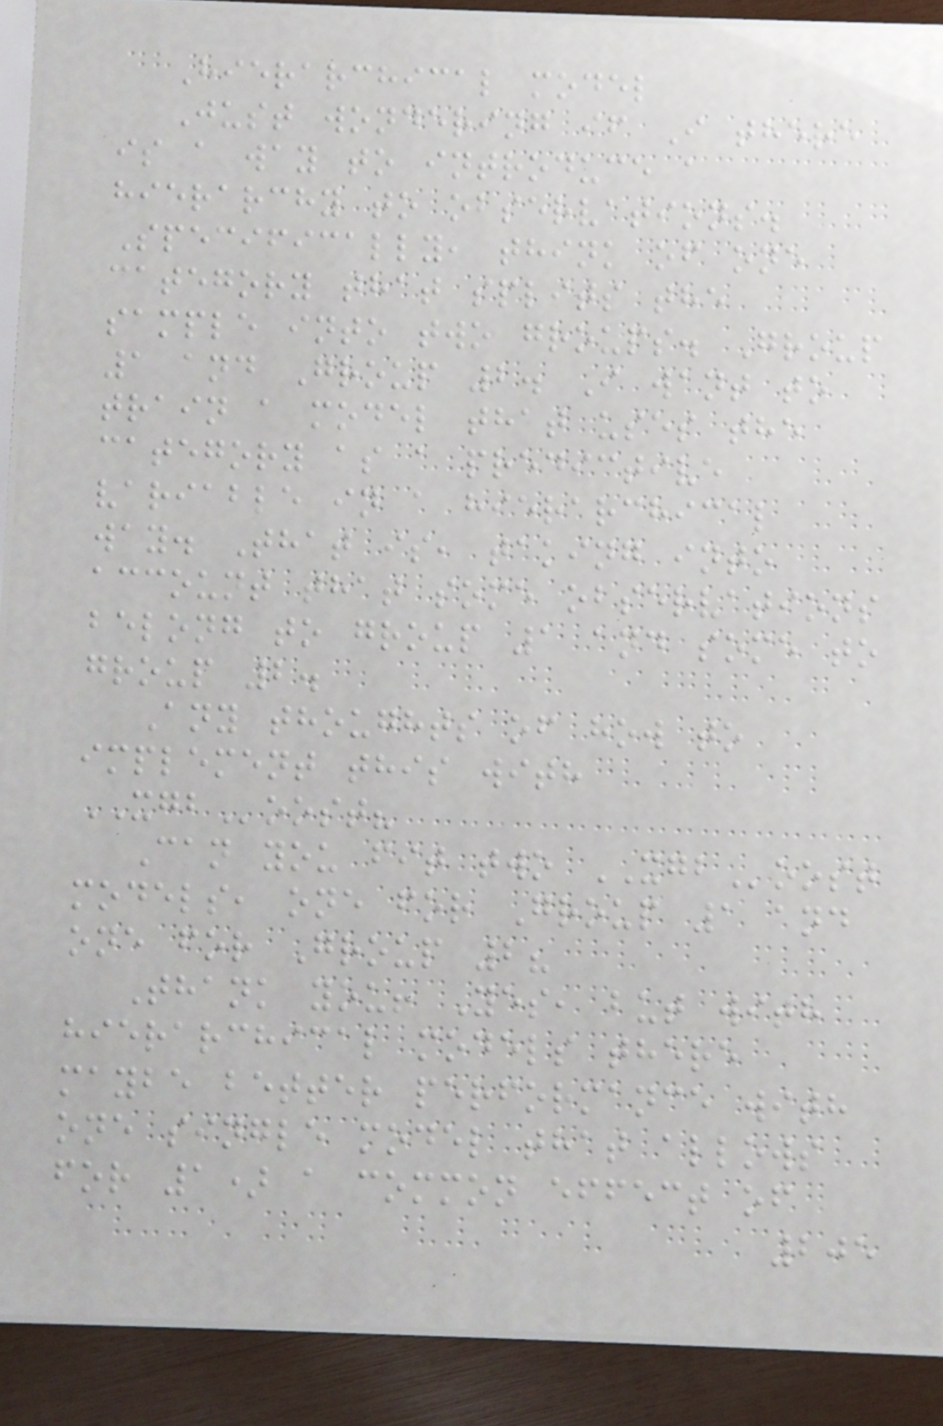Hierarchical model
Just wondering if I there
is a way to introduce a
hierarchy to observations.
Specifically, think of one
category that splits the
sample into two groups. Group
1 and Group 2. I want to
train a model that uses the
category as a predictive
variable in a hierarchical
way. That is, taking into
account that some observations
belong to group 1 and some to
group 2.
Any thoughts of how to
implement this with
XGBoost?
Can you fit two XGBoost
models, one for Group 1 and
one for Group 2?
Thank you! Yes, but with
hierarchical models there
maybe better performance with
one single model that allows
for 1) a common effect of
205
